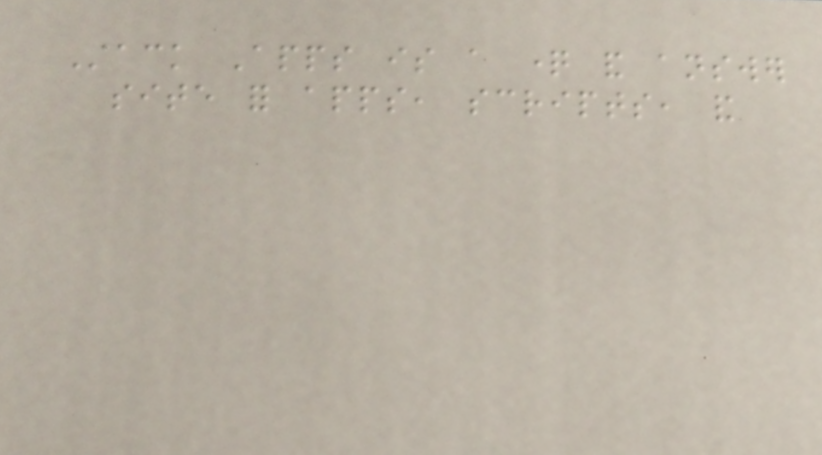Stack Apps is a question and answer
site for apps, scripts, and
